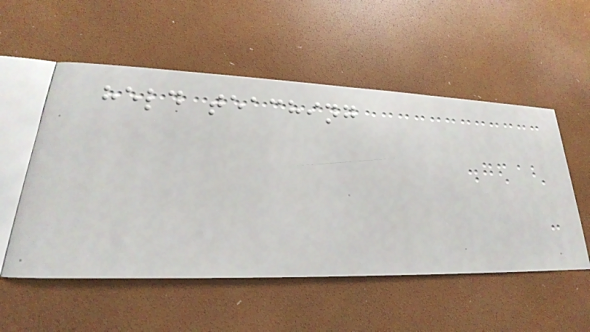held teaching
